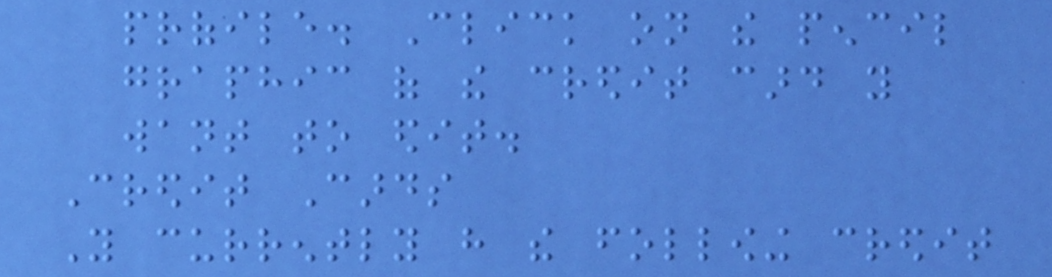profile. Click on the pencil
graphic of the credit card you
want to edit.
Credit Cards
You currently have the following credit
